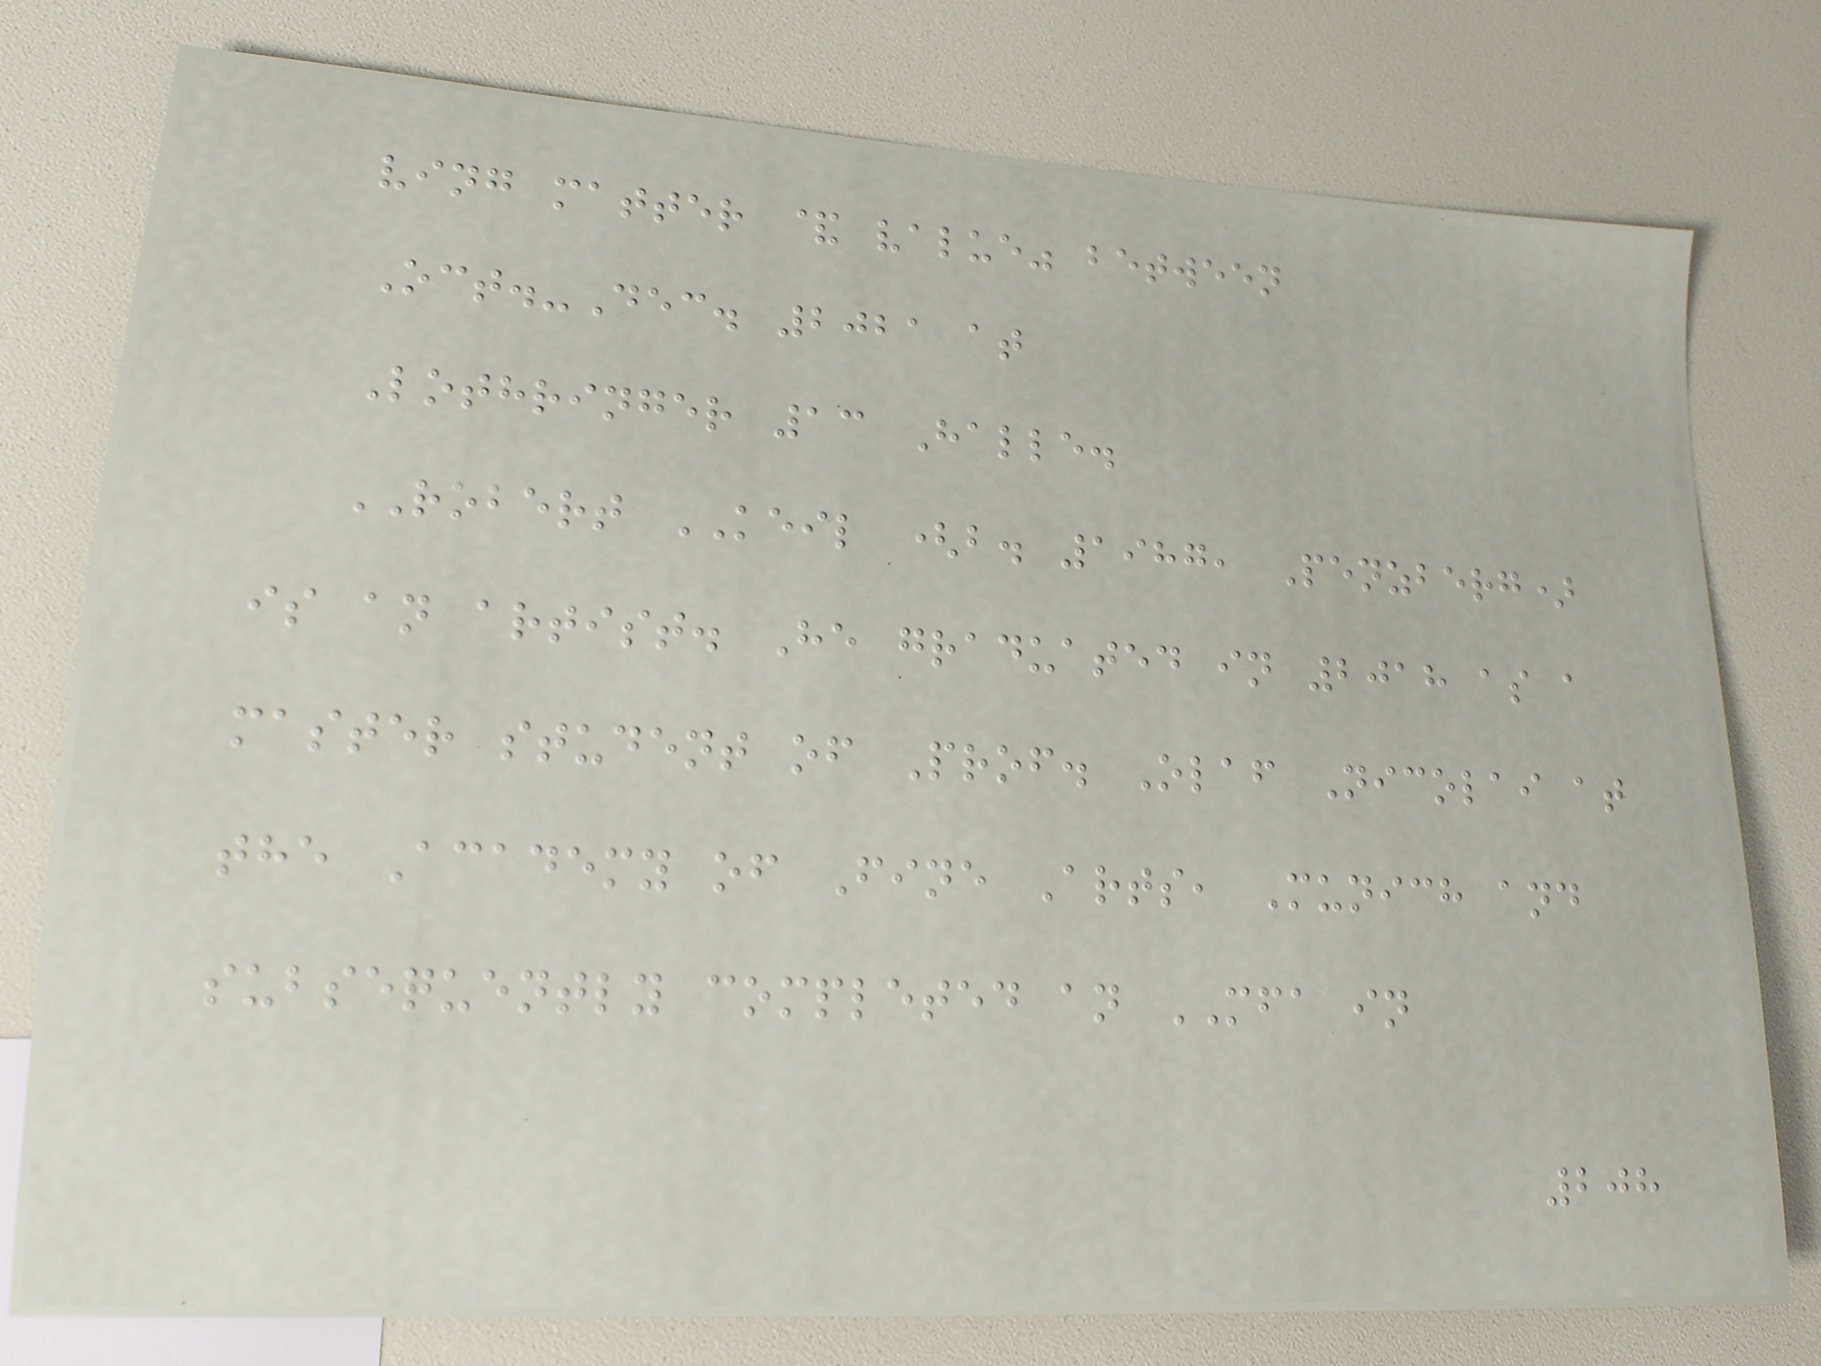ving matter & value" between
Oct.-Dec. 2021 at
Lothringer 13 Halle.
ROBERT KEIL (b. 1987, Penzberg)
is an artist. He graduated in 2018 as a
master student of Prof. Olaf Nicolai at
the Academy of Fine Arts, Munich and
subsequently completed an MFA in
208
